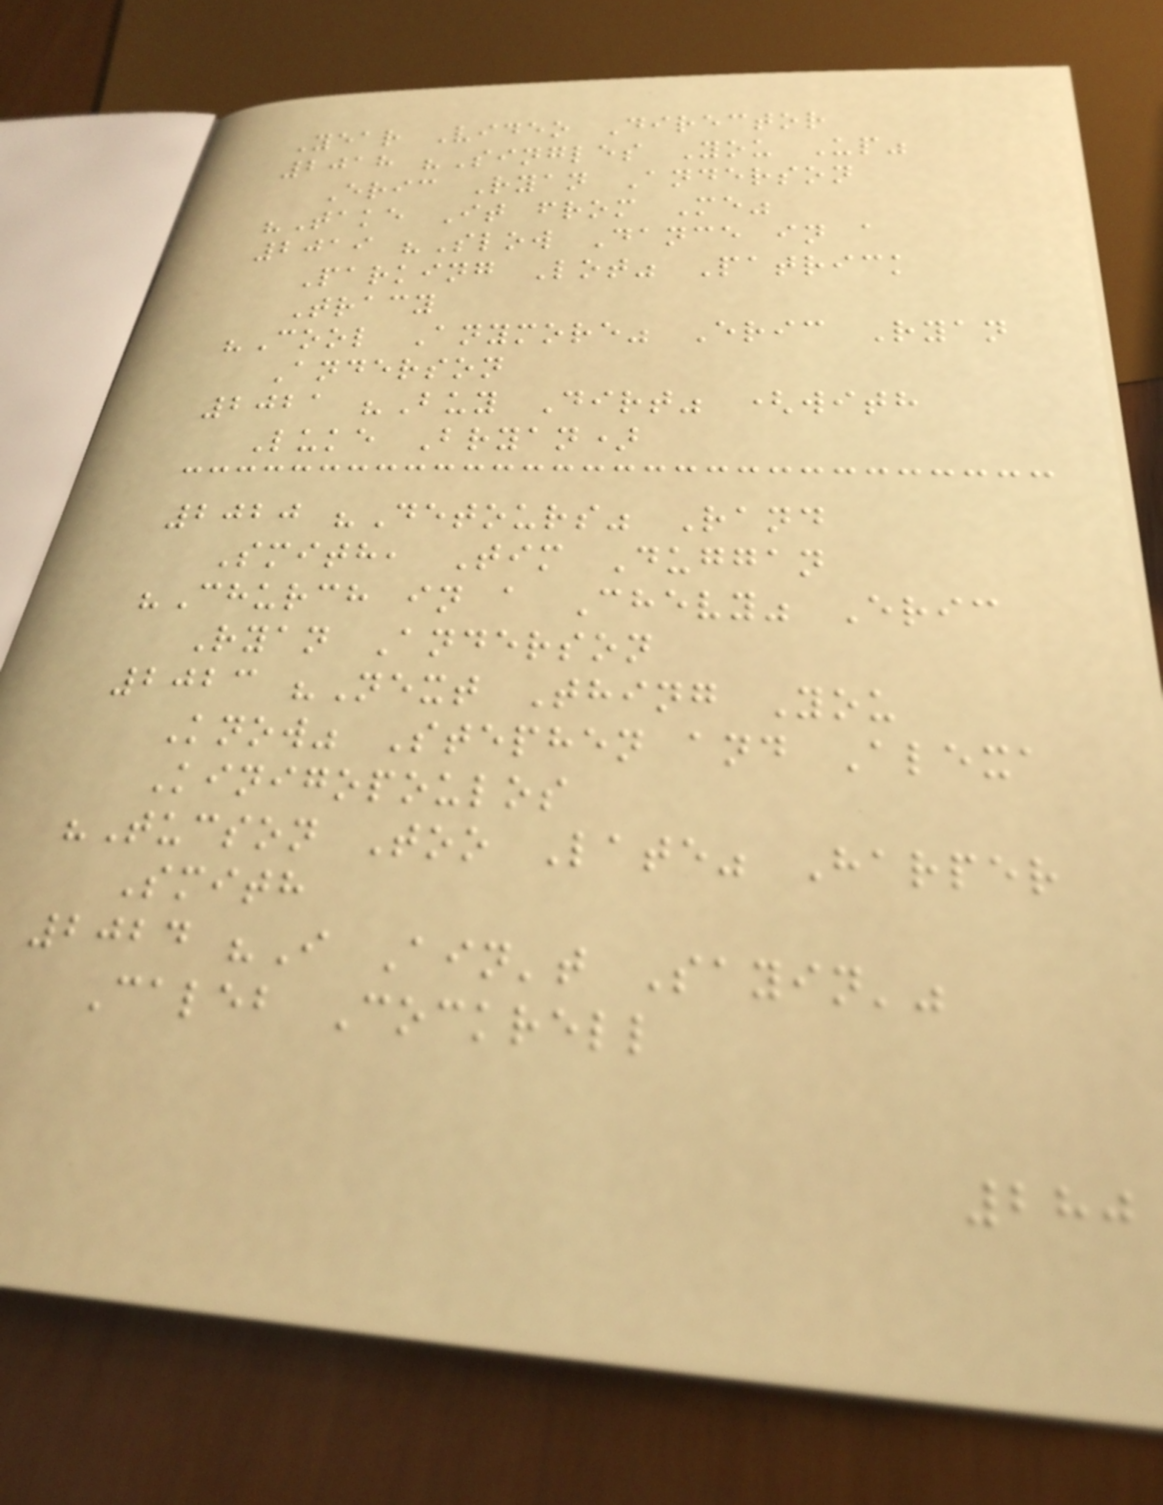Year Video Director
2018 "Singles You Up"
Eric Ryan Anderson
"Take It from Me"
2019 "Slow Dance in a
Parking Lot" Patrick
Tracy
"Cool Anymore" Eric Ryan
Anderson
2021 "Buy Dirt" (with
Luke Bryan)
2020 "Detours" Rand
Smith, Tim Duggan
"Church in a Chevy" Eric
Ryan Anderson
2023 "Next Thing You
Know" Stephen and Alexa
Kinigopoulos
"Tucson Too Late" Harper
Smith
2024 "I Ain't Sayin'"
Caleb Cockrell
280
